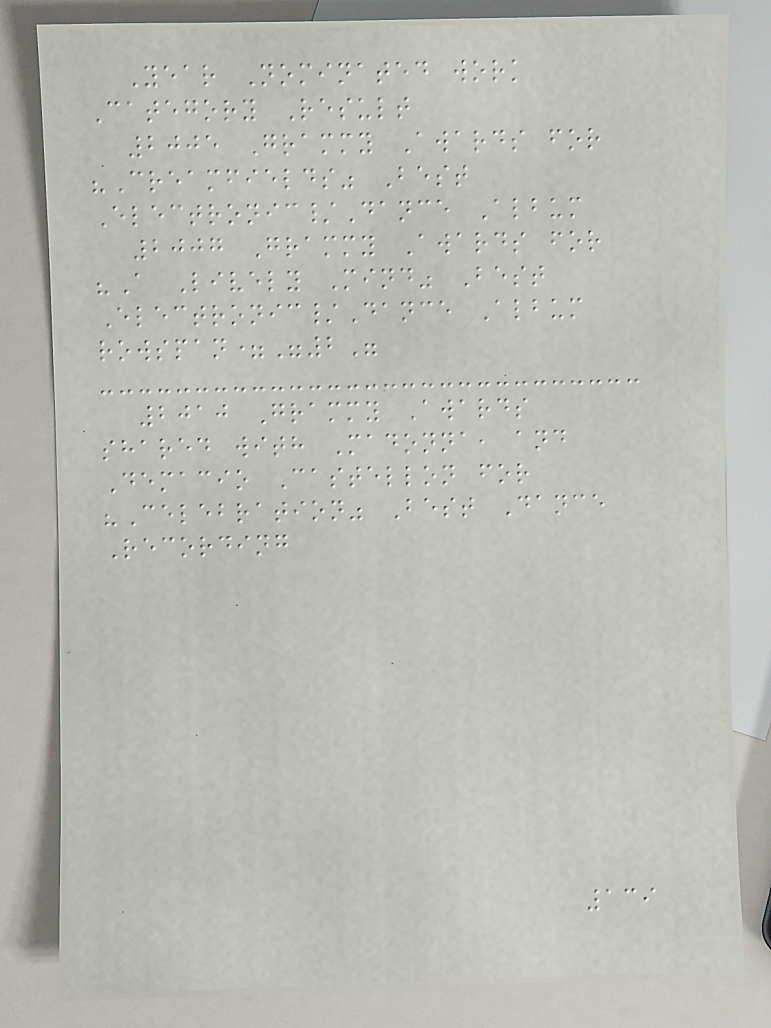Year Nominated work
Category Result
2005 Grammy Awards for
"Creamfields" Best
Electronic/Dance Album
2007 Grammy Awards for
"A Lively Mind" Best
Electronic/Dance Album
rowspan="2"
2010 Grammy Awards
shared with Madonna, and
Demacio Castellon for
"Celebration" Best Dance
Recording
139
